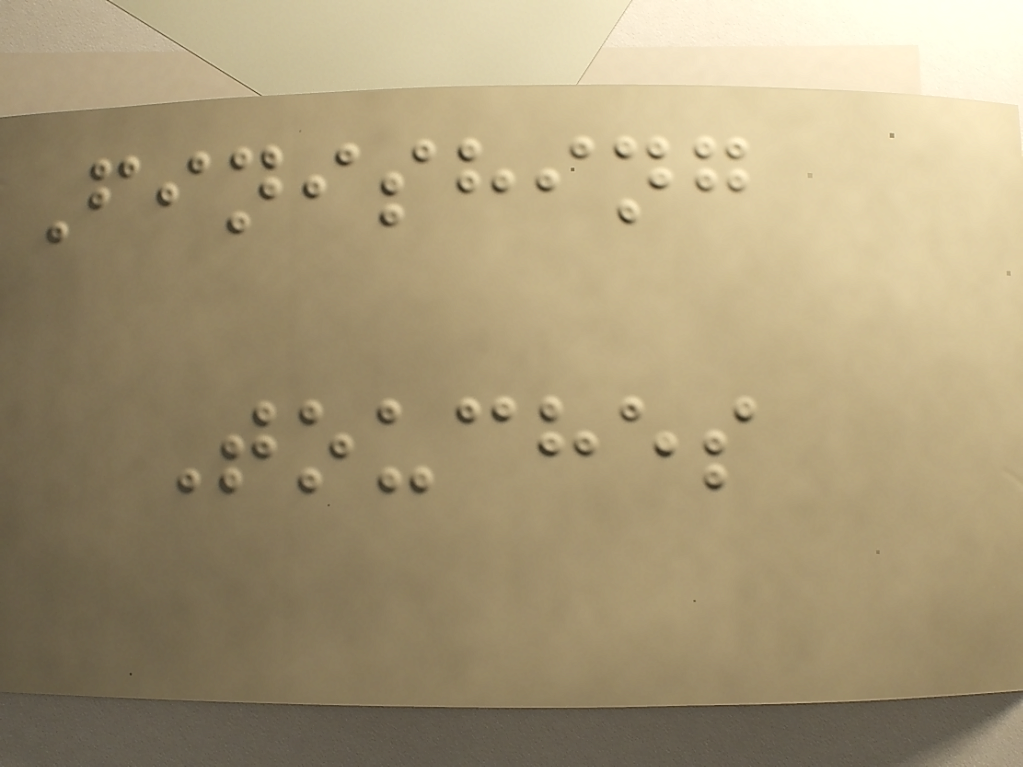Finishing
Touches
